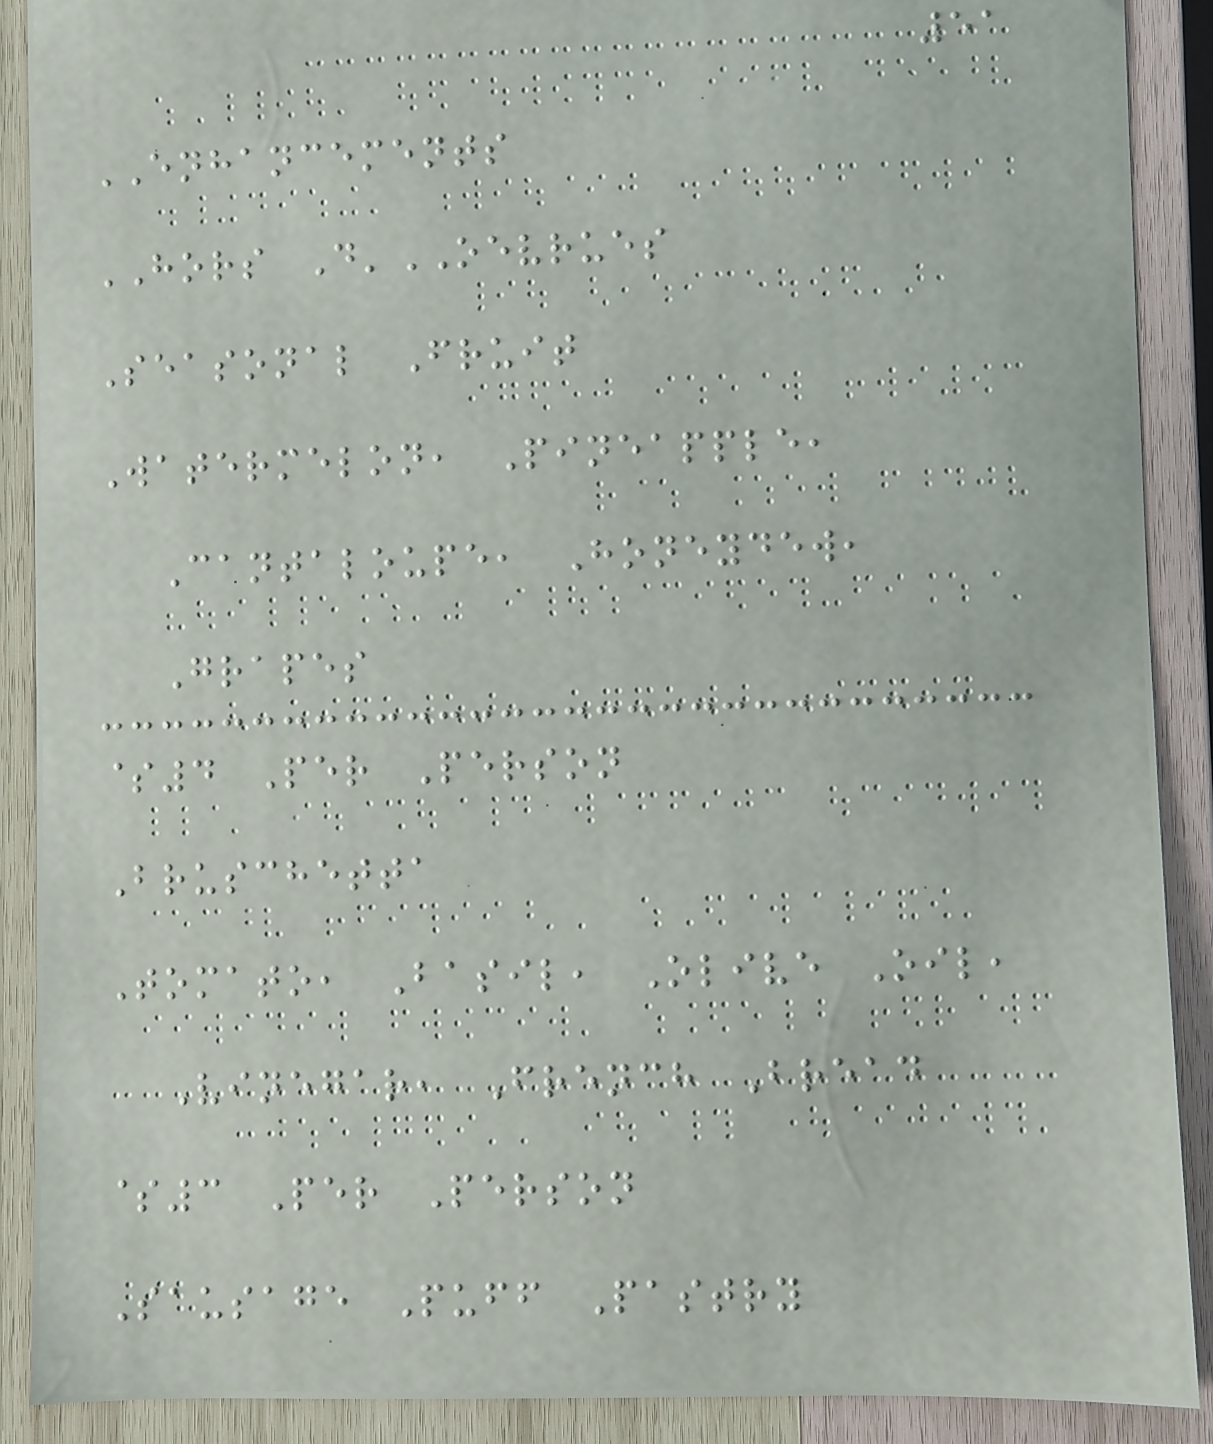51
ENHANCEMENTS
HORS D'OEVRUES
Seasonal Fruit
Watermelon, Pineapple,
Cantaloupe, Honeydew,
Grapes
$4 Per Person
Bruschetta
Tomato, Basil, Olive Oil,
Vinegar, French Bread
$3 Per Person
Sausage Puff Pastry
